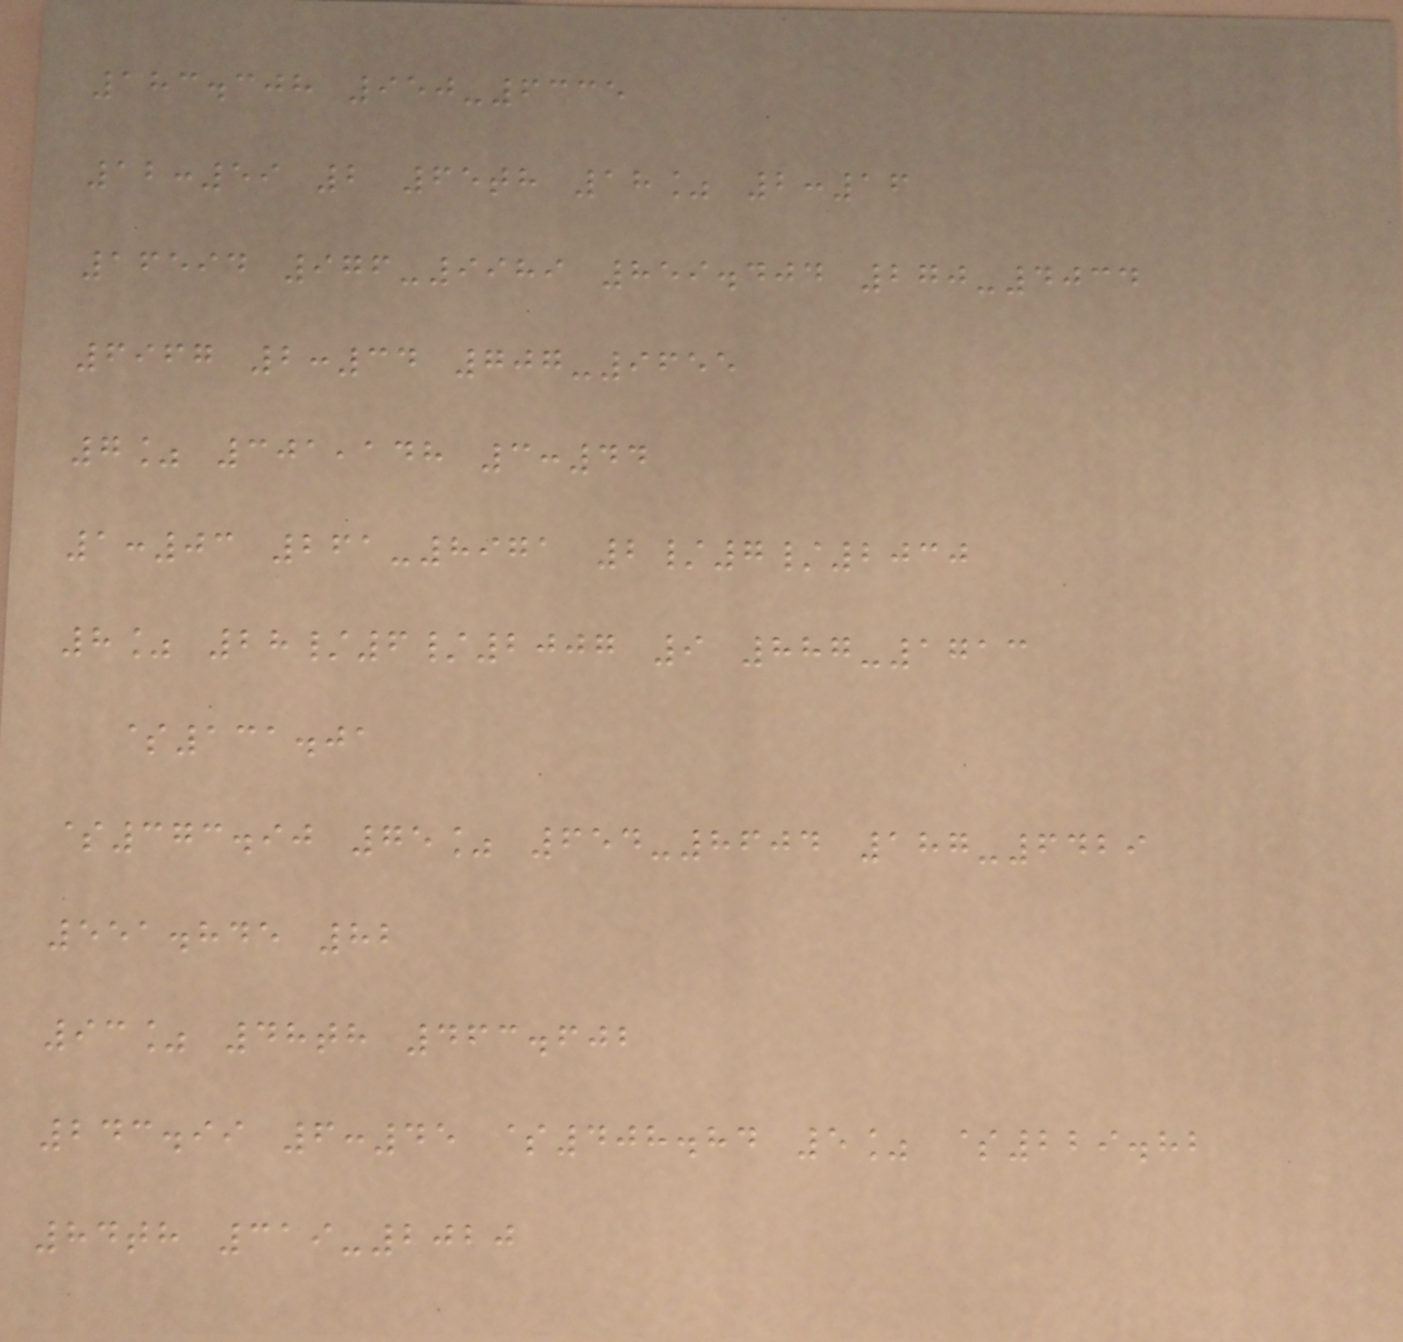183.308 950-6335
12:59 2 65th 18% 2:16
16594 976-9989 859.404 270-4034
6967 2:34 707-9655
7% 301,148 3:44
1:03 261-8971 2/7/2030
8% 28/6/2007 9 887-1713
$131.01
$373.90 75% 654-8604 187-6429
551.845 82
93% 48th 463.602
243.99 6:45 $408.84 5% $229.82
84th 319-2020
